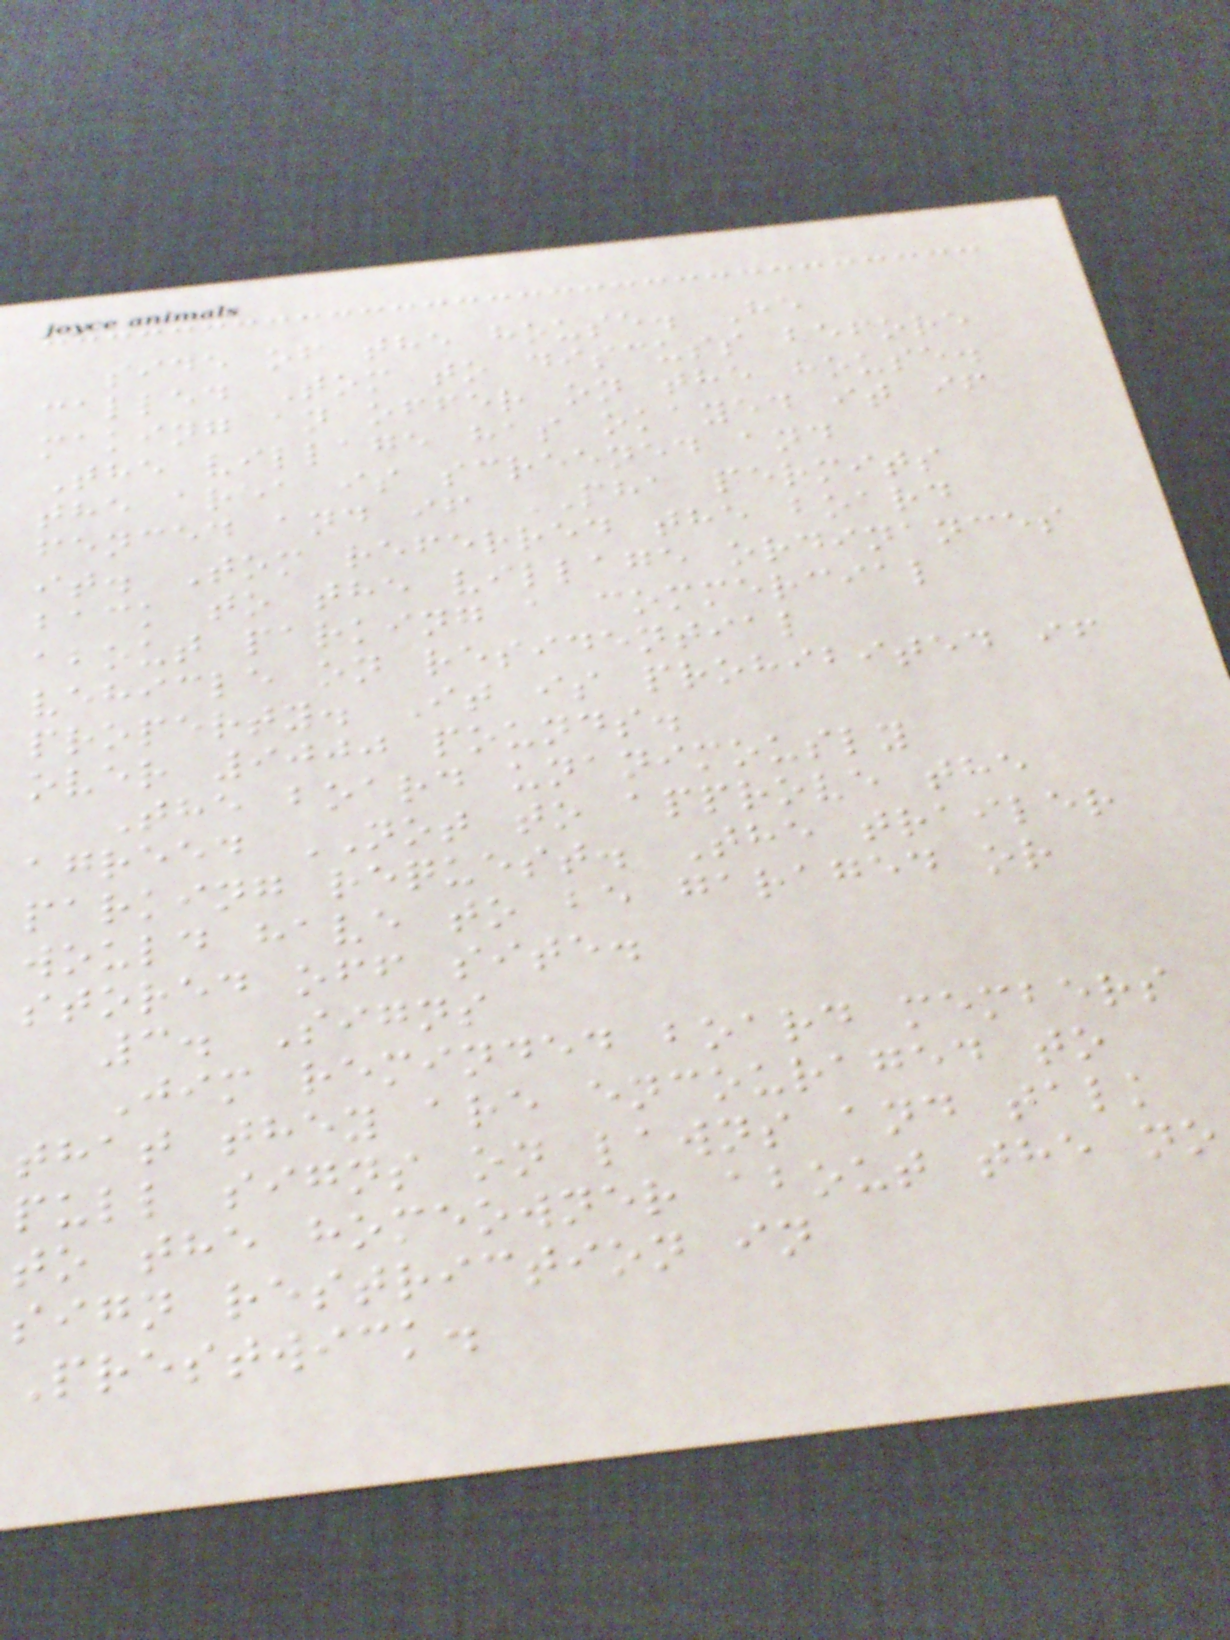side of the house. He
called Tom to discuss before
making an offer on the house.
The village has okayed it if
the area is screened and
fenced and if PHA permits
it. Tom referred the board
back to the village ordinances
about parking a commercial
vehicle on residential
property. It is prohibited if
over 9000 pounds.
The board unanimously
agreed NOT to approve the
parking request. The trailer
would have to be garaged or
stored off site.
3. Signs
Jim reminded board members
that they are encouraged to
pull signs on lawns and talk
to the homeowner about the no
sign restriction in
Prestwick.
